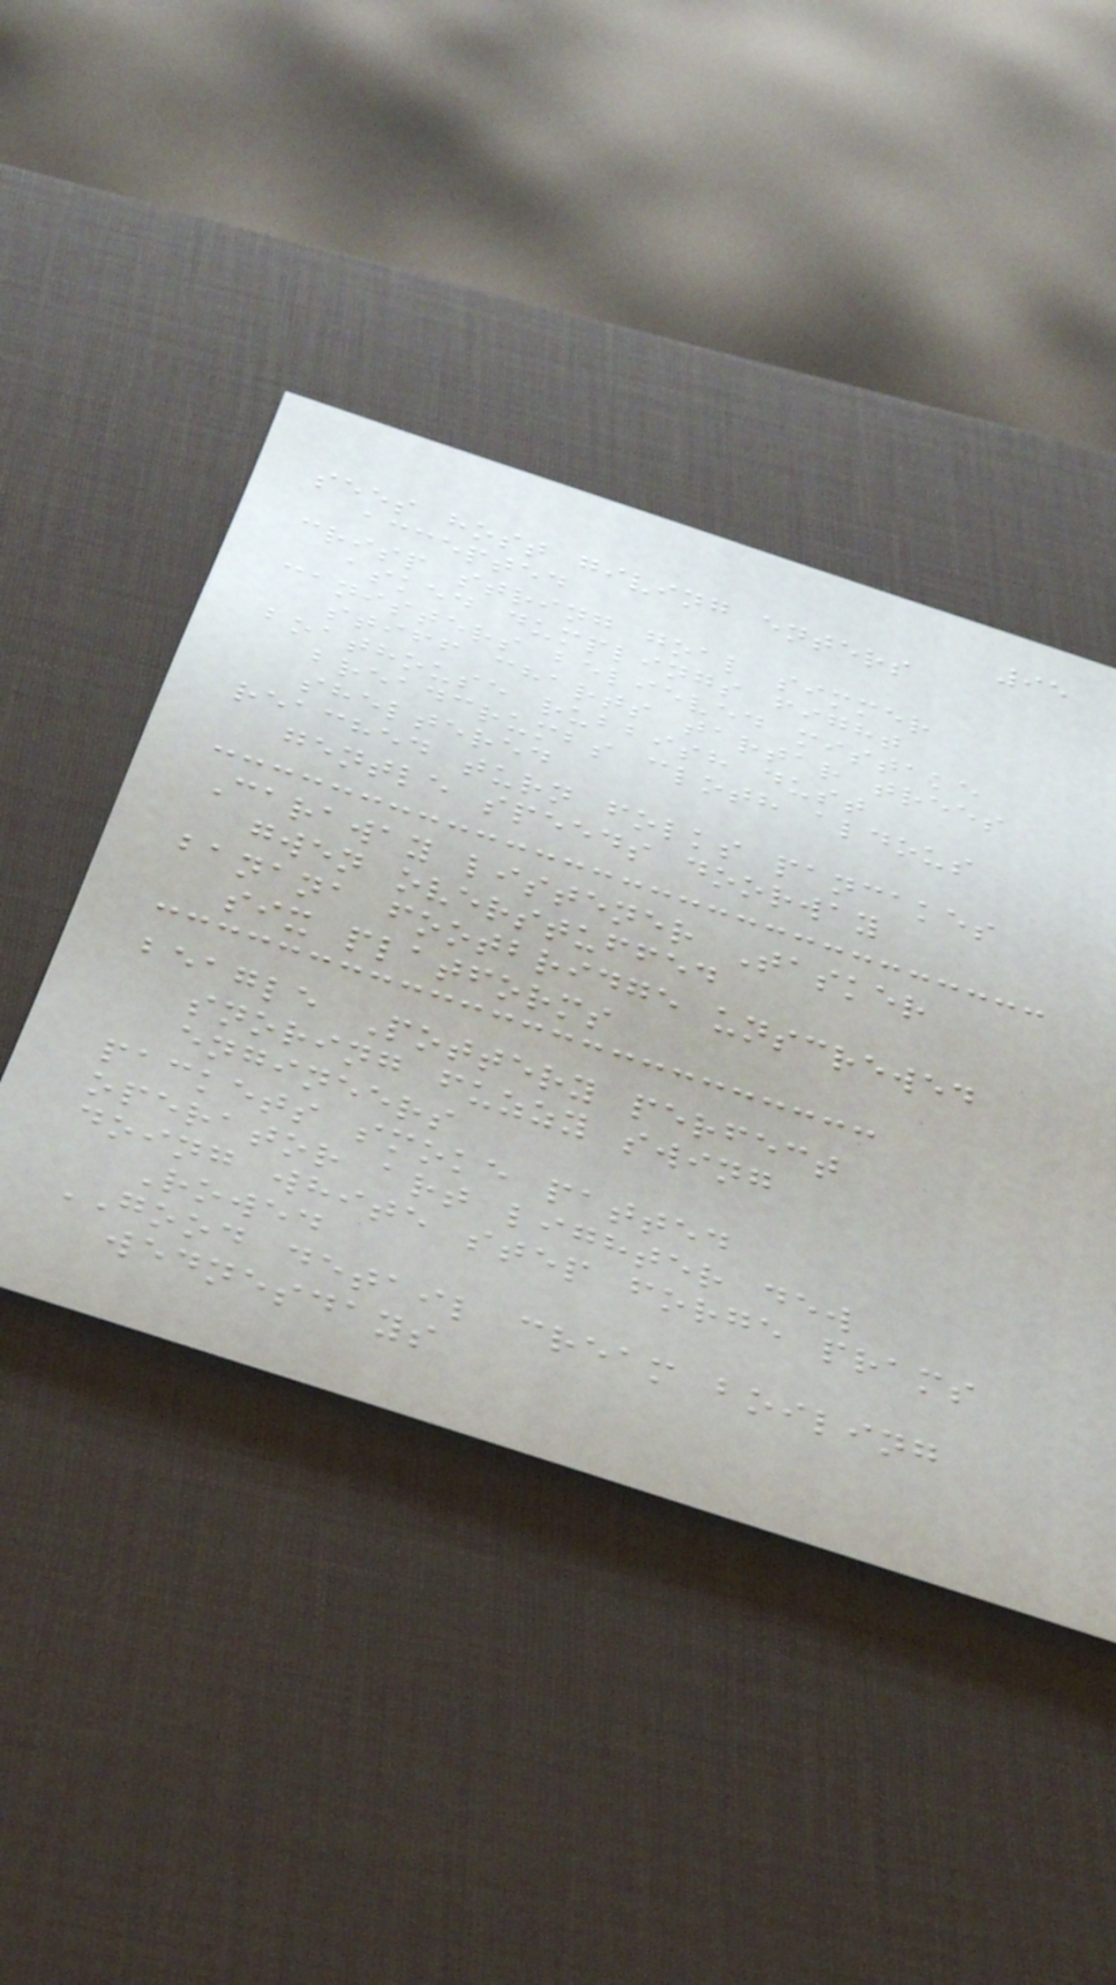95
sees host giving enters
accepted
crisp string goal simmer
asked dumplings fight
canisters believed mistake
stiff charts tartar trees
boathouse rubbish dust
breadcrumbs cloth aldous
sheltered
reached turn folks pancakes
gentle speeds doorway
Caraway listener Tasker
gwen overstuffed
banana footbridge unscrewed
six platforms
beagle Pottery perfect
snoring fuzzy swing
engineers
packets smoke patted
operator art lighter dew
doing white step forge prams
Rowed
GOOD detail cream boiling
wednesdays
